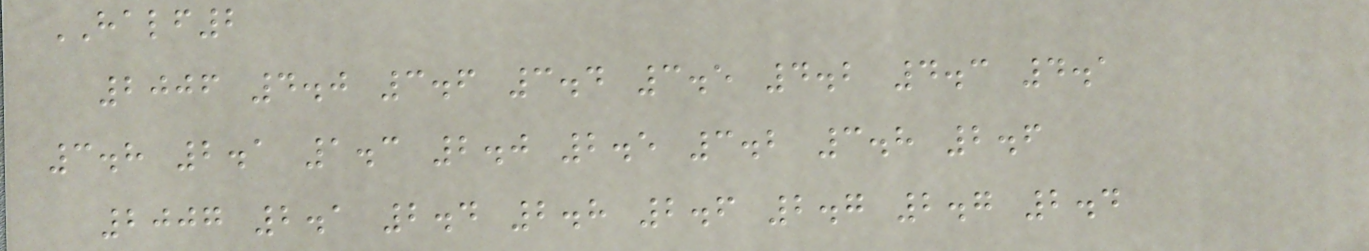HALF2
2006 4.0 3.6 3.4 3.5 4.2 4.3 4.1
3.8 2.1 1.3 2.0 2.5 3.2 3.8 2.6
2007 2.1 2.4 2.8 2.6 2.7 2.7 2.4
